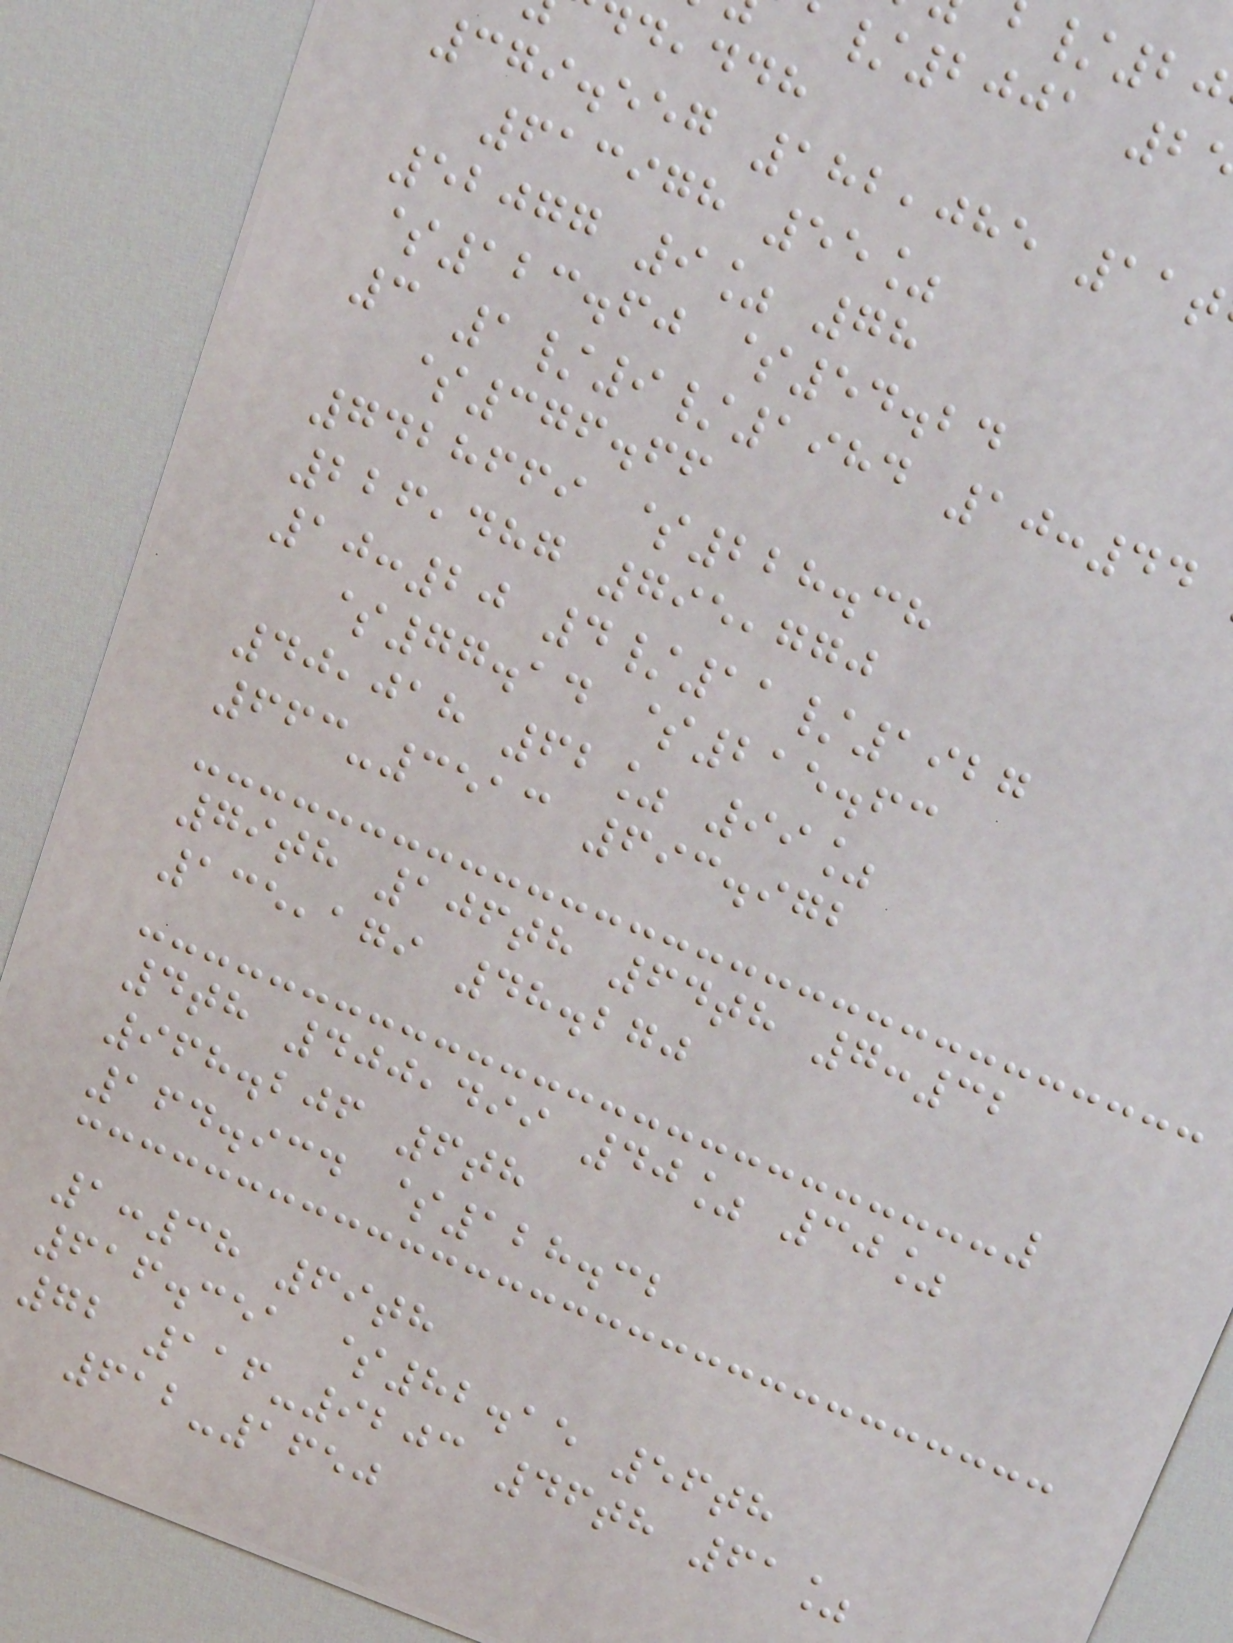/2001 2
,ddh
379.557 182,085 11t
613978 55%
52077 9% 78
$123.60 $54.24
3 1/9/1984 10:44
$376.66
7428669 $228.38
226,487 795,770
10:20 4/11/1927
$77.14 $215.63
40,018 62% 99%
663-3513 693.972
79th 106th 64th 7:32
135,179 48.270
4th 400,499 40% 30%
968.206 6th
164.934 $128.32
1:38 69th
616.351 $82.15 56th
72 116-9203 46th 61%
612-1650
